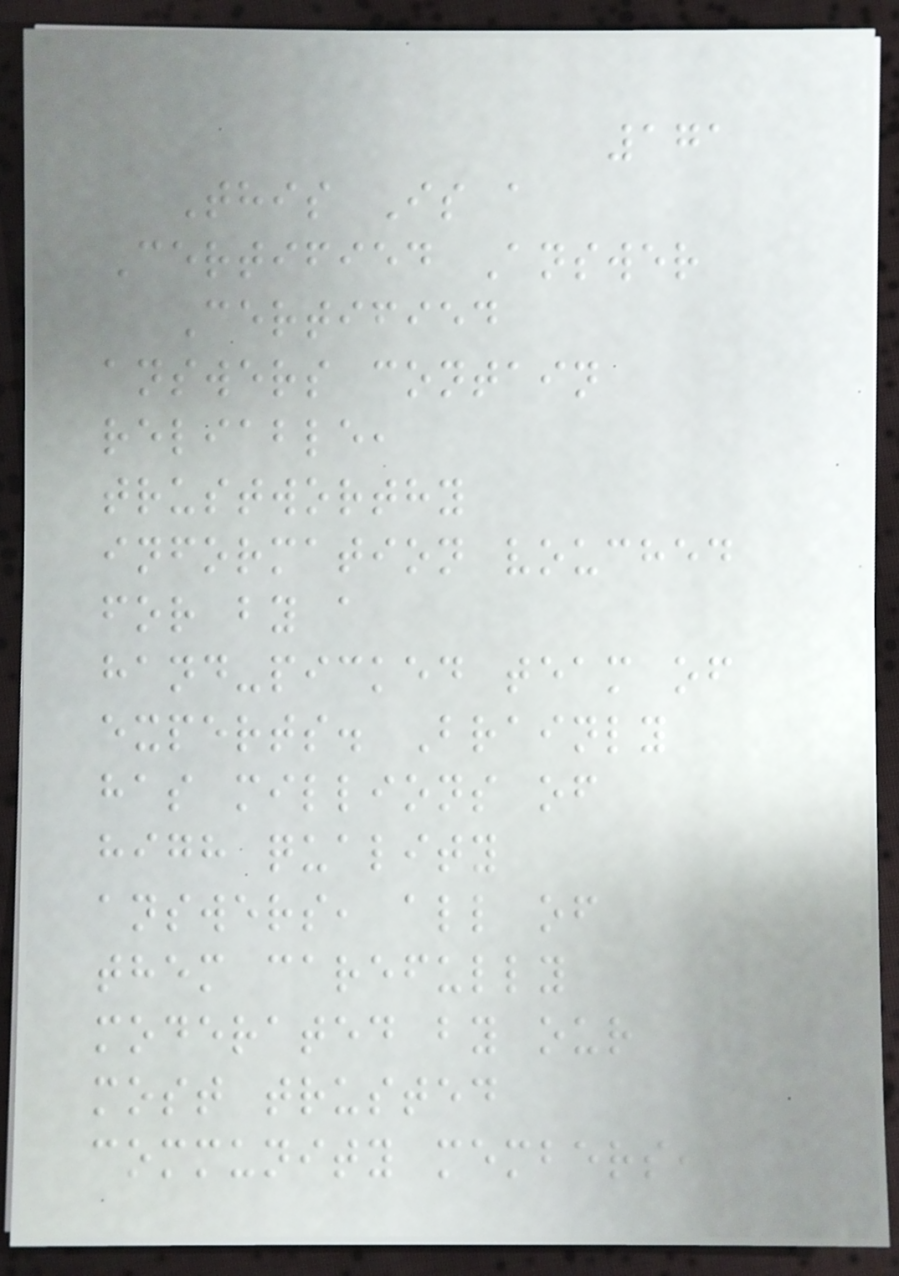171
This Is a
Certified Answer
Certified
answers contain
reliable,
trustworthy
information vouched
for by a
hand-picked team of
experts. Brainly
has millions of
high quality
answers, all of
them carefully
moderated by our
most trusted
community members,
